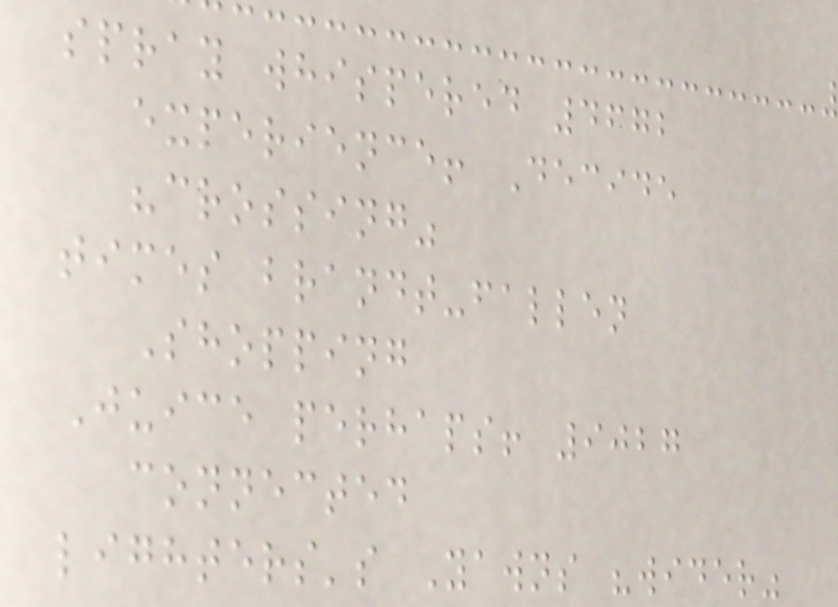spray whispered 4672
experience! Decide
"crossing"
times brandt-fallen
Shopping
Juice perhaps! 9027
connected
lighters's Yawns "wider"
